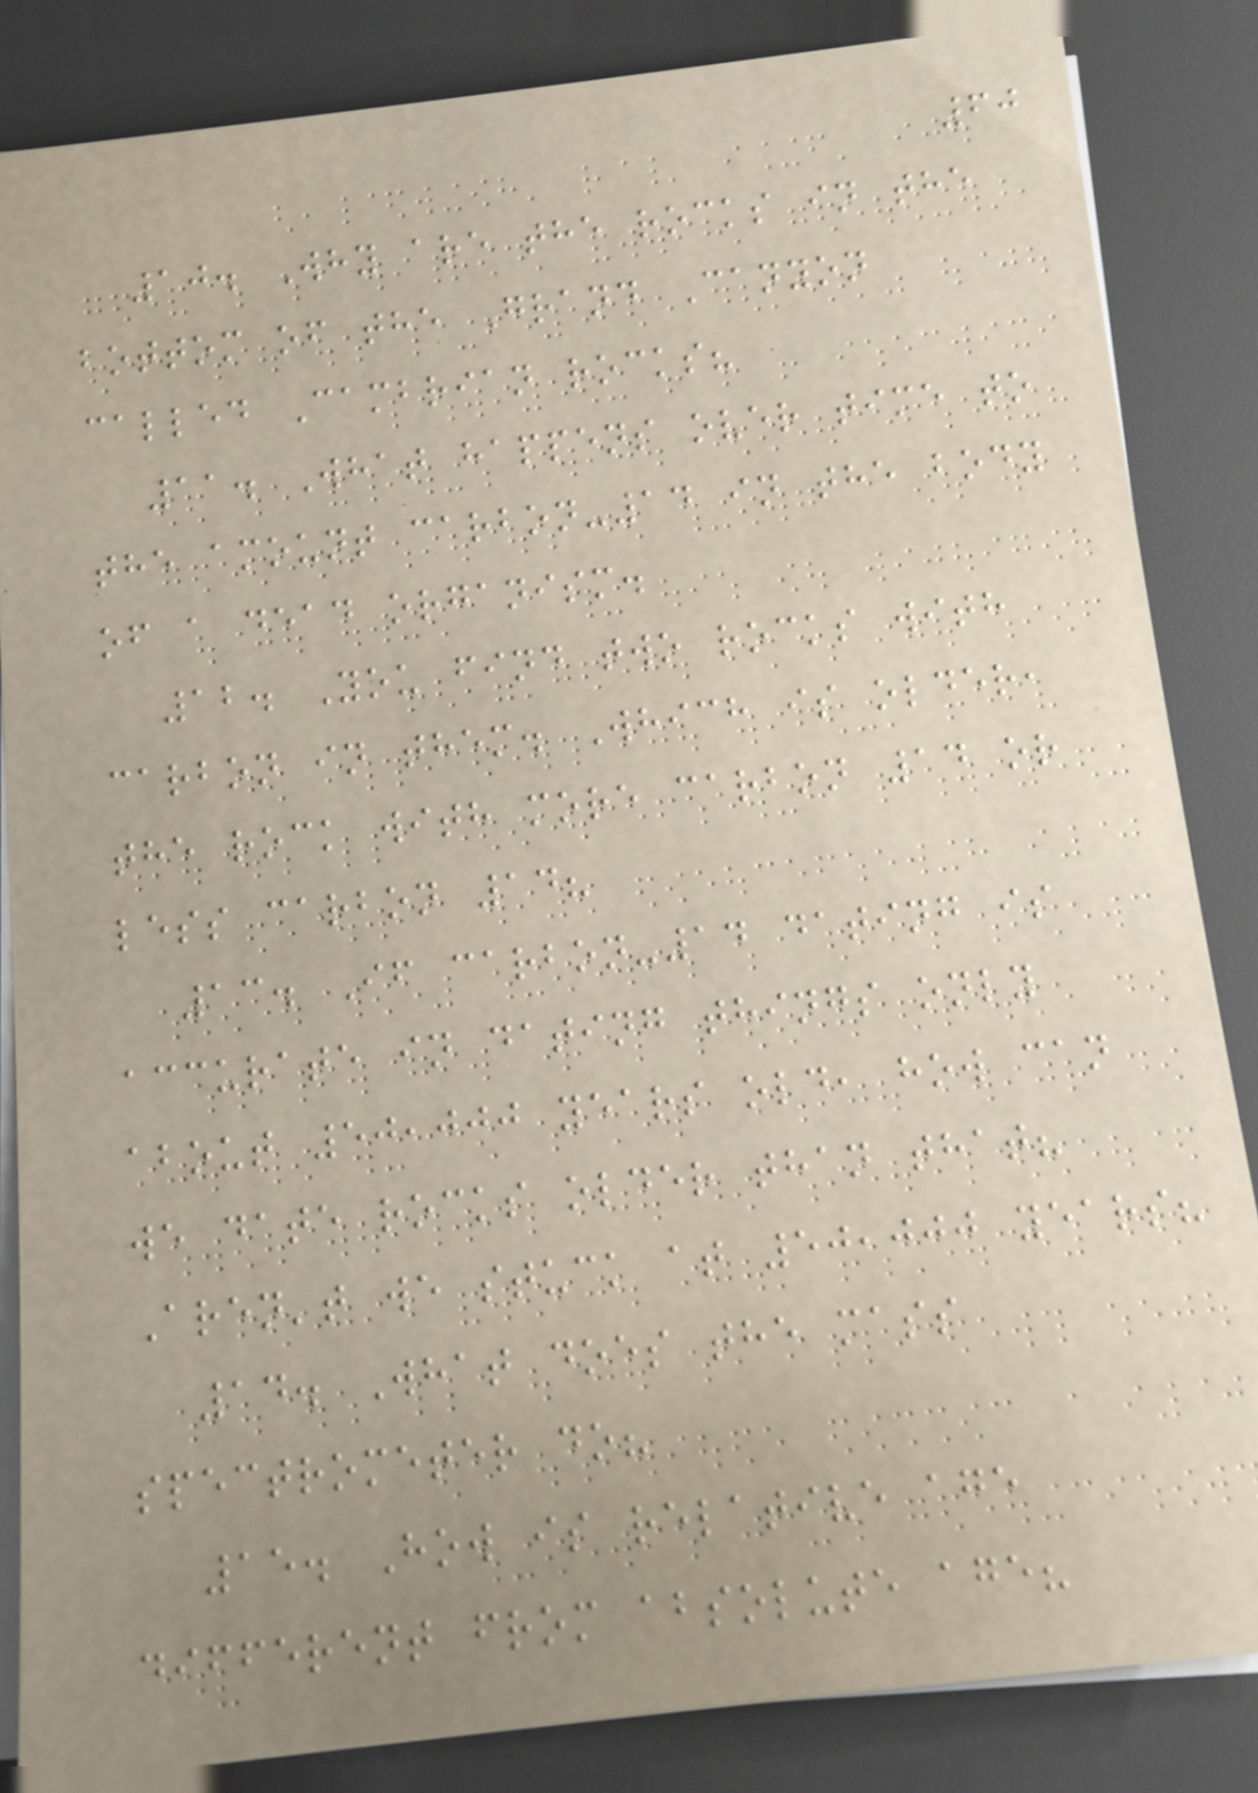60
10. Why are the rocks in the
bottom of the Grand Canyon
called Cambrian rocks?
11. What happens over time to
the amount carbon-14 in the body
of a dead organism.
12. You find two rocks with
carbon in them. Which is older,
the rock with more carbon 14 or
less carbon 14?
13. If carbon-14 dating is
accurate in dating things only
about 50,000 years old, how can
we date rocks older than that?
Aren't we stuck at 50,000 years?
14. What does the mass
spectrometer do?
15. How is relative age
different from absolute age?
